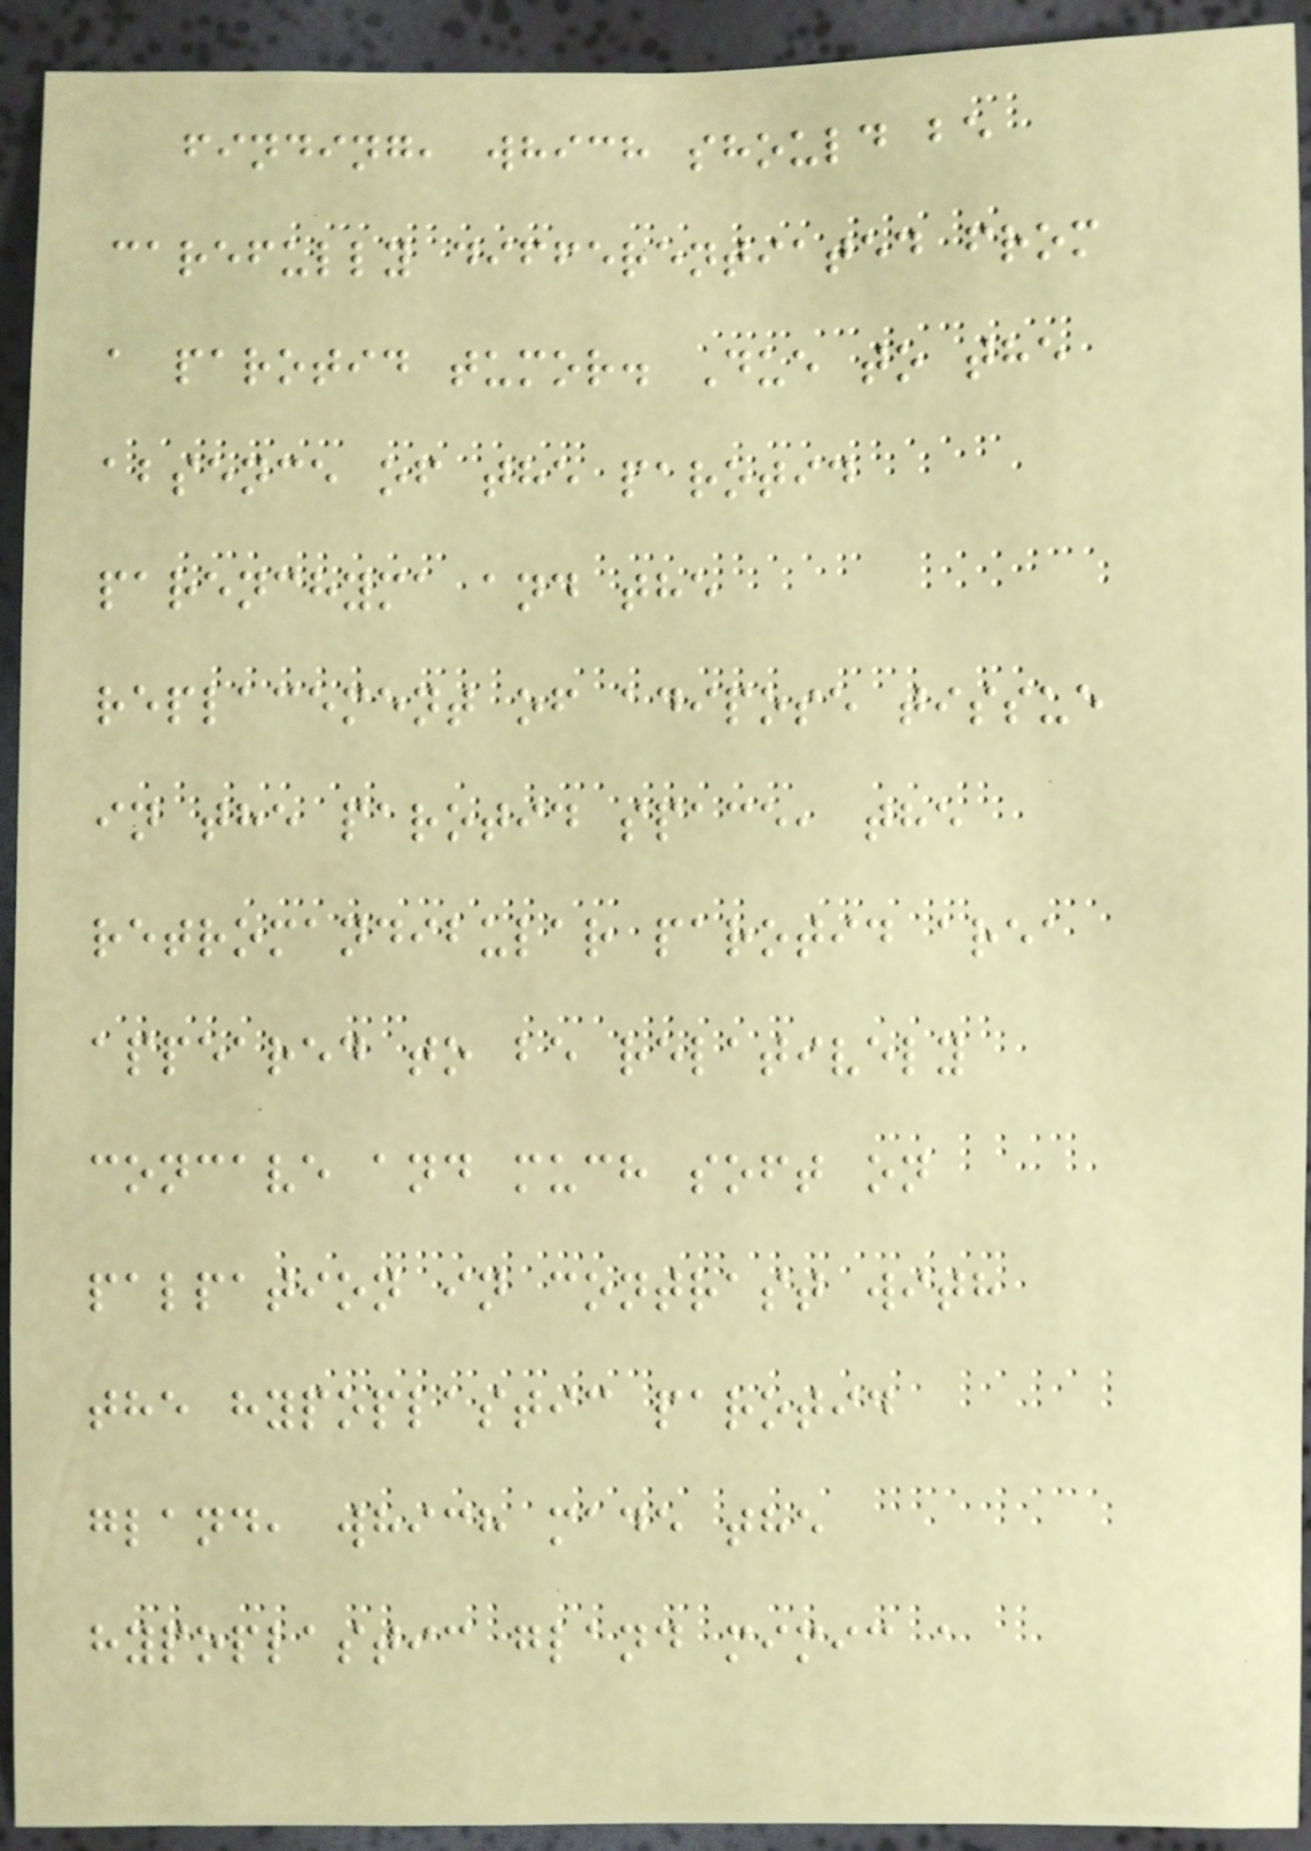finding, which should be
carefully differentiated from
a parotid tumor. Due to the
absence of the parotid
parenchyma and the
replacement of adipose tissue
in the parotid space, the
retromandibular parotid area
appeared to be relatively
concave and much soft on
palpation in contrast with
the hypoplastic parotid
gland, which made the
hypoplastic gland mimic a
